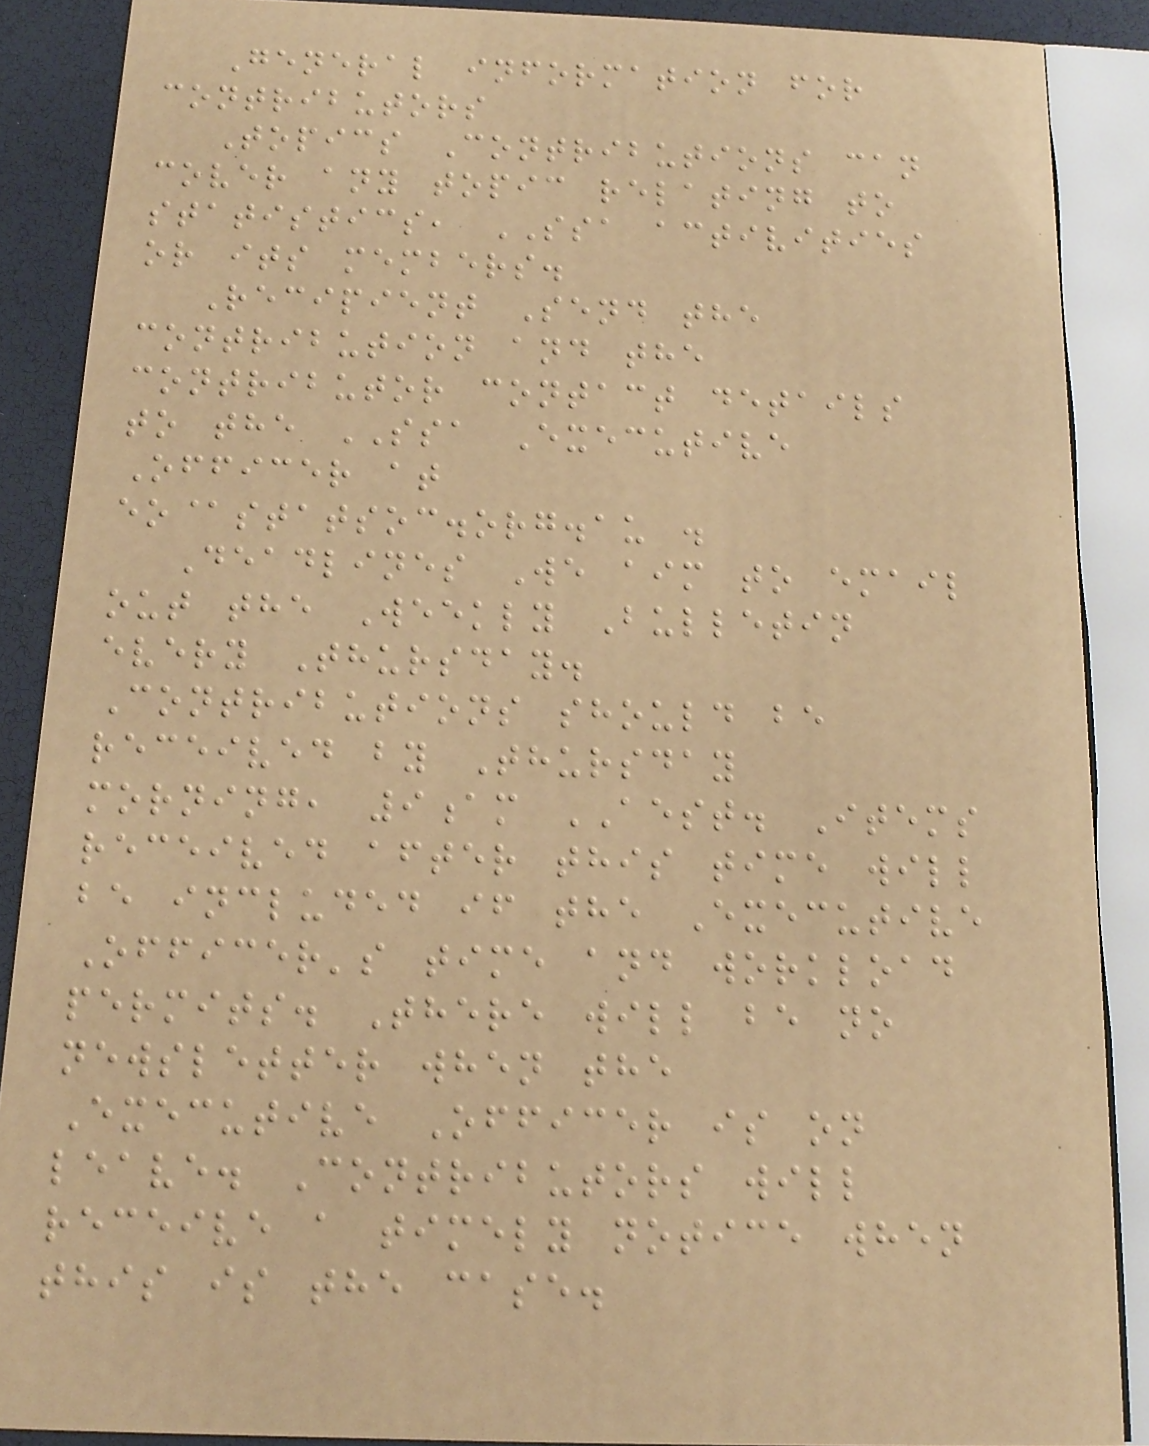General information for
contributors
Topics Contributions can
cover any topic relating to
statistics, SSA activities
or its members.
Recipient Send the
contribution and the
contributor contact details
to the SSA Executive
Officer at
eo@statsoc.org.au .
Deadlines We aim to email
out the Weekly Bulletin
every Thursday.
Contributions should be
received by Thursday
morning, 9am AEST. Items
received after this time will
be included if the Executive
Officer's time and workload
permits. There will be no
newsletter when the
Executive Officer is on
leave. Contributors will
receive a timely notice when
this is the case.
